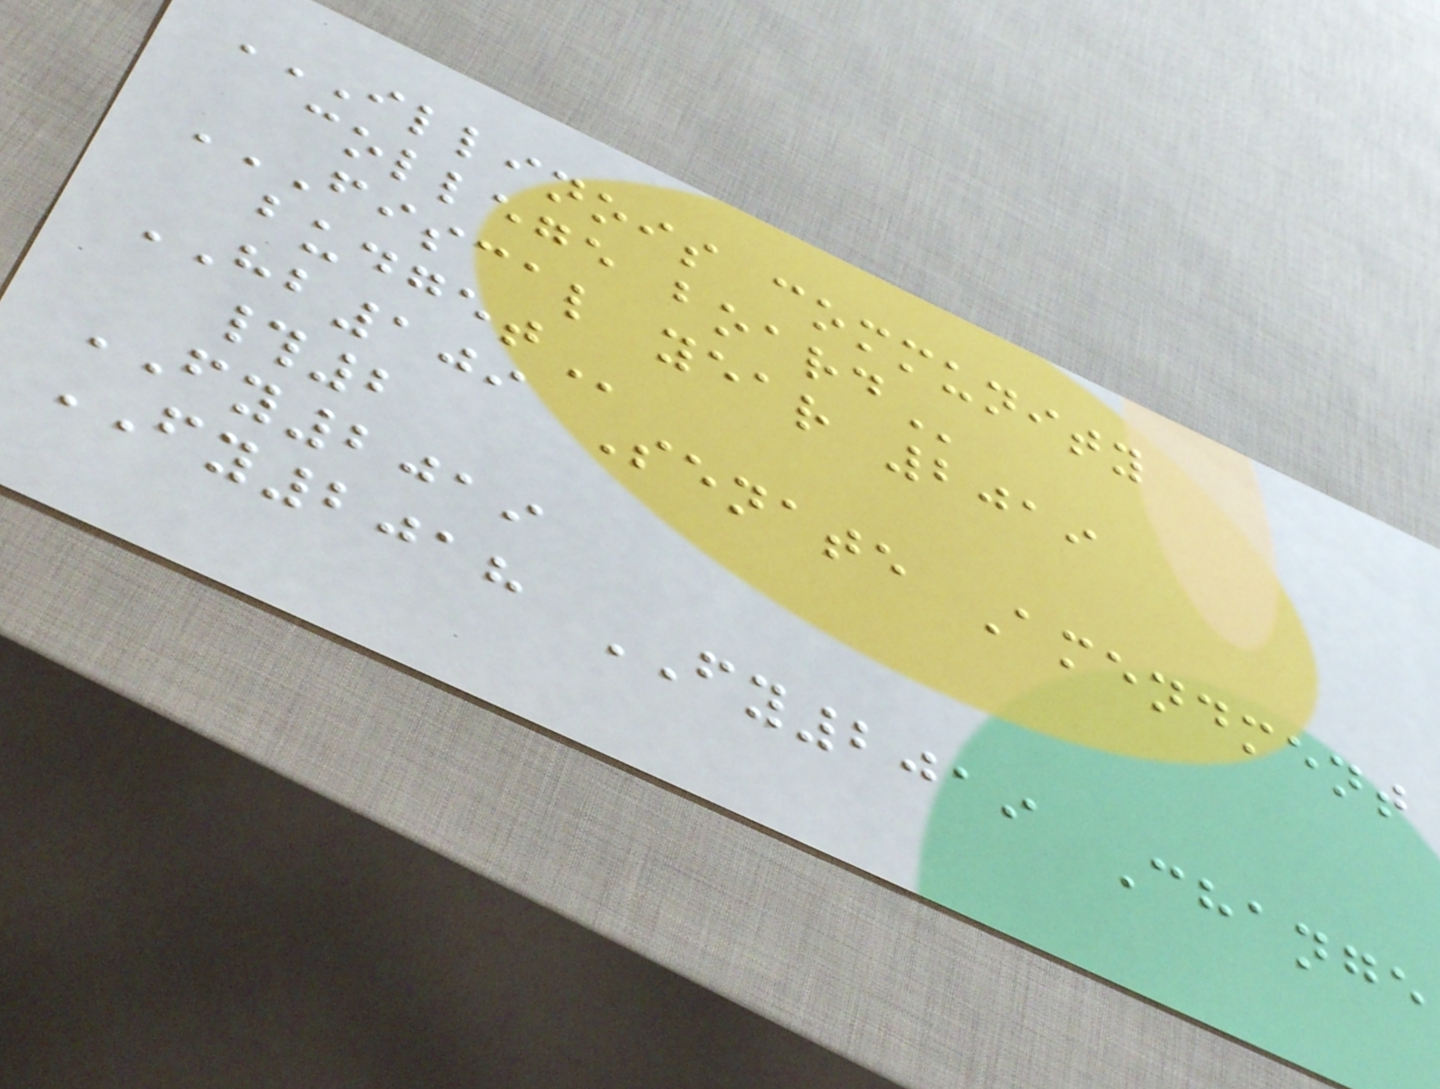ILLINOIS COMMUNITY
COLLEGE BOARD
FISCAL YEAR 2019
BUDGET
HB109 Senate Amendment
#2
FY2019
FY2018 FY2019 Change
